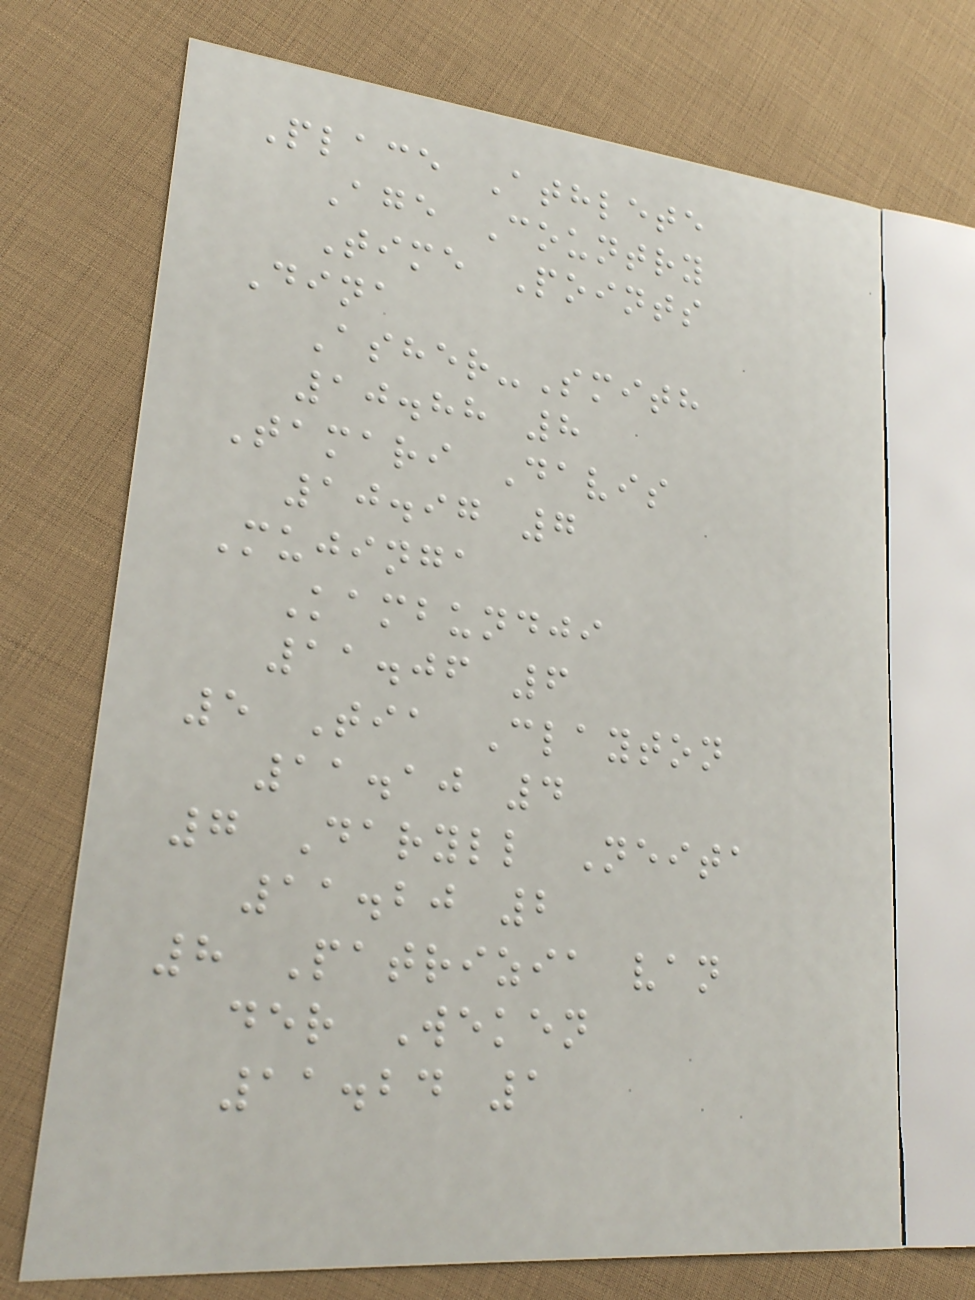Place Athlete
Age Country
Time Points
Dina
Asher-Smith
10.88 8
Tamari Davis
10.97 7
Mujinga
Kambundji
11.06 6
5 Tia Clayton
11.10 4
7 Daryll Neita
11.20 2
8 Patrizia van
der Weken
11.24 1
